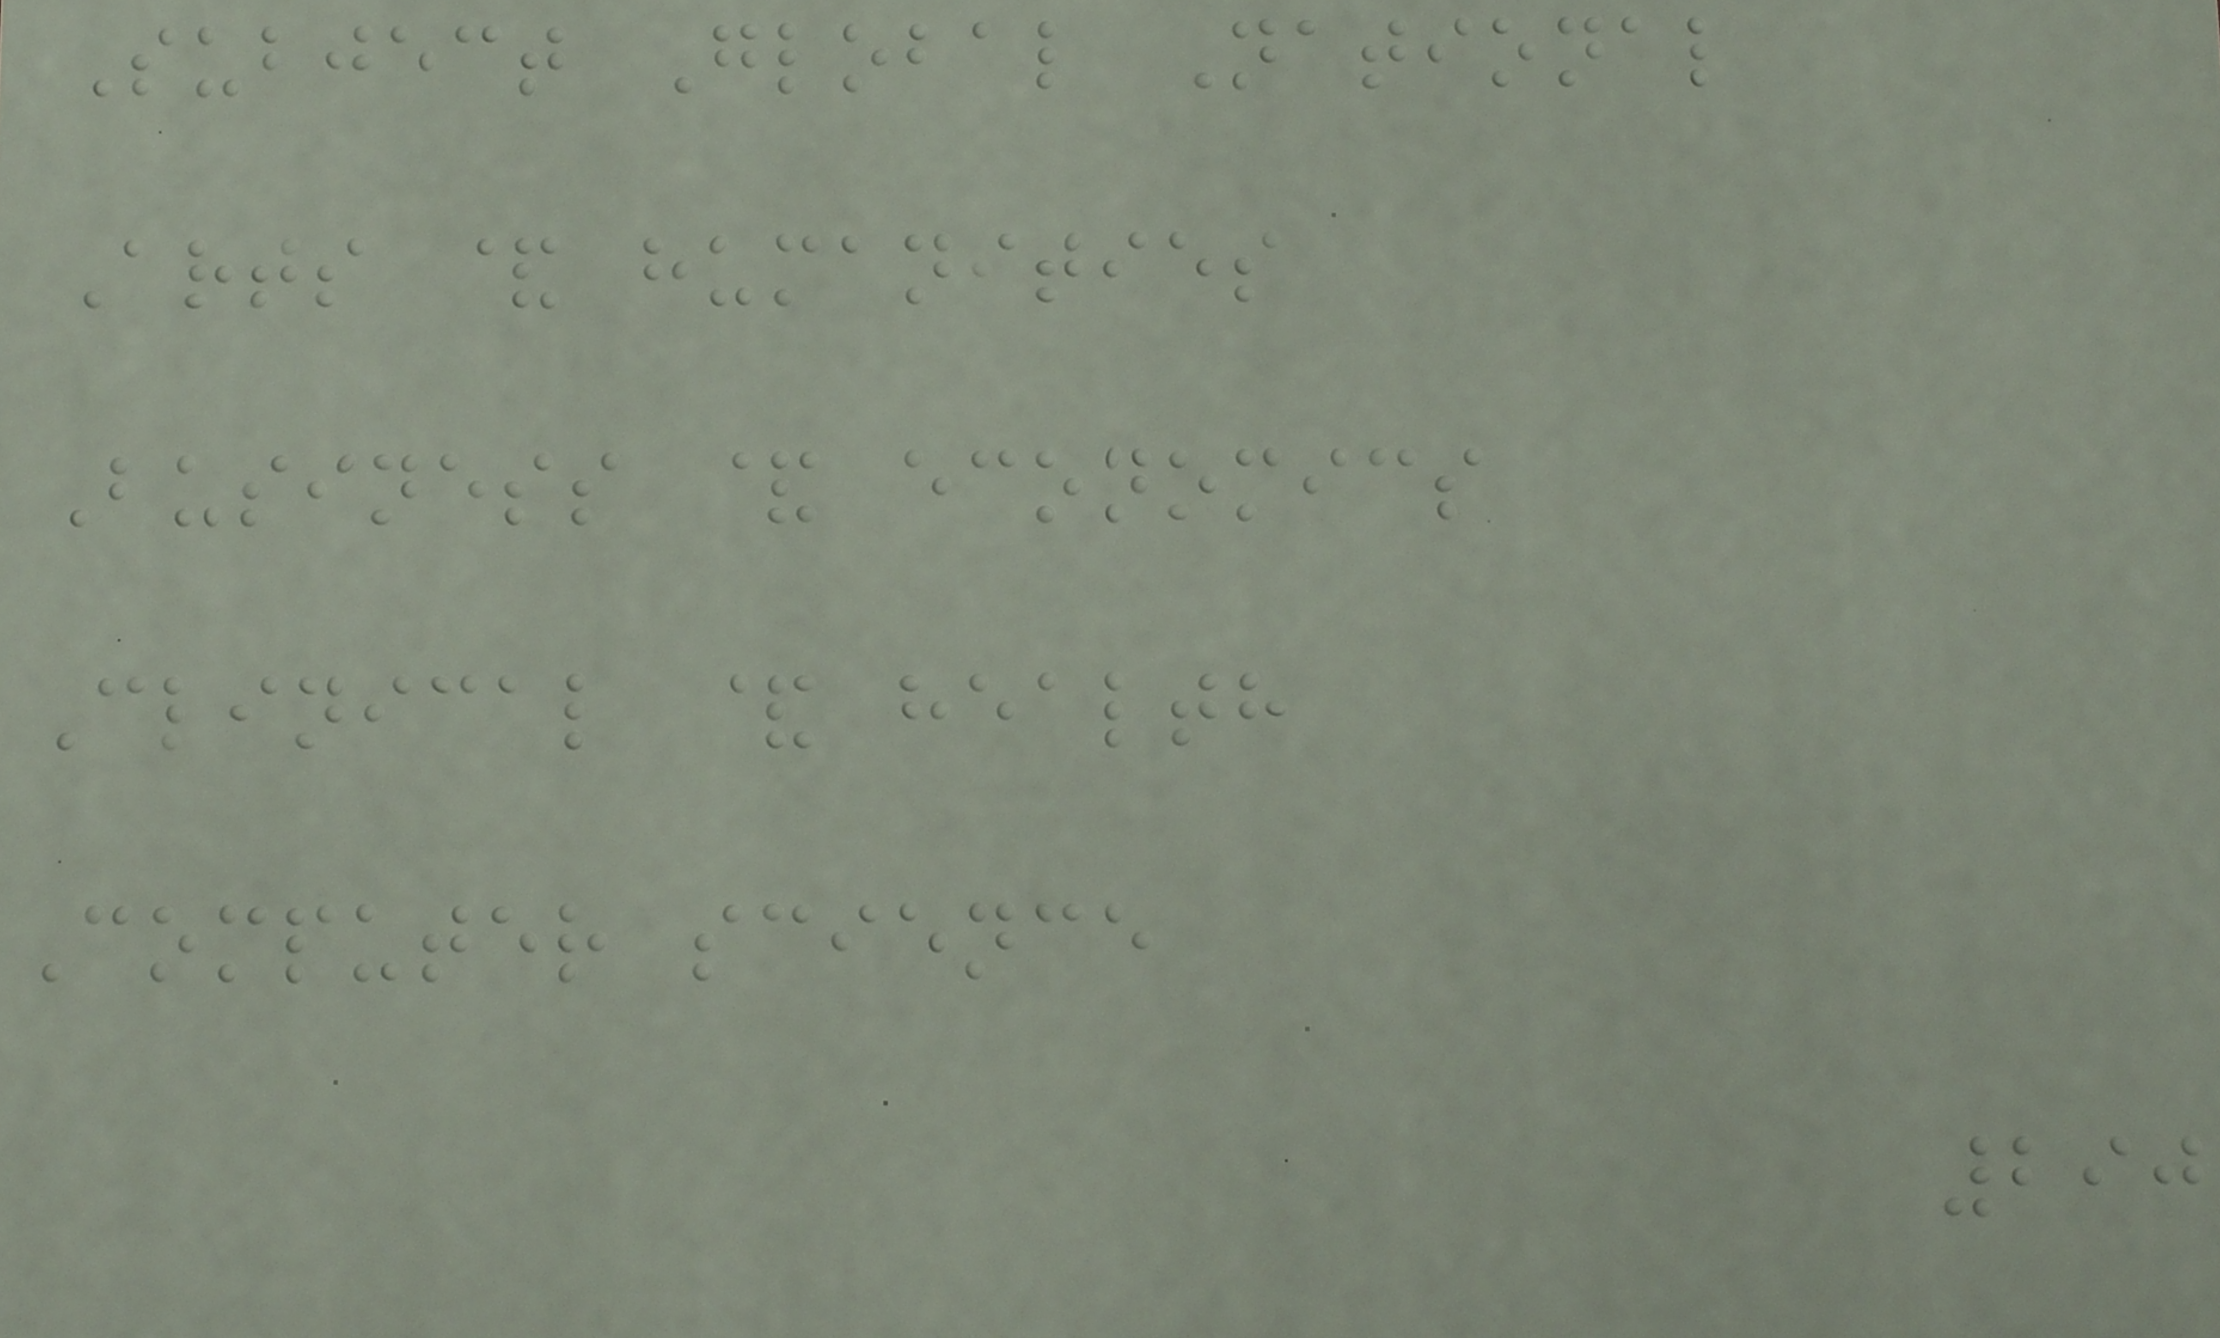Subject Global National
Arts & humanities
Business & economics
Clinical & health
Computer science
290
